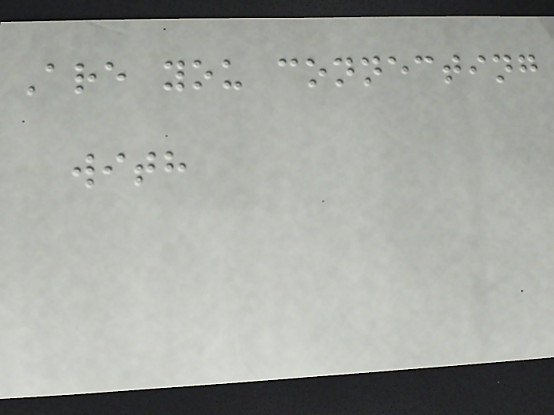Are you connecting
with
